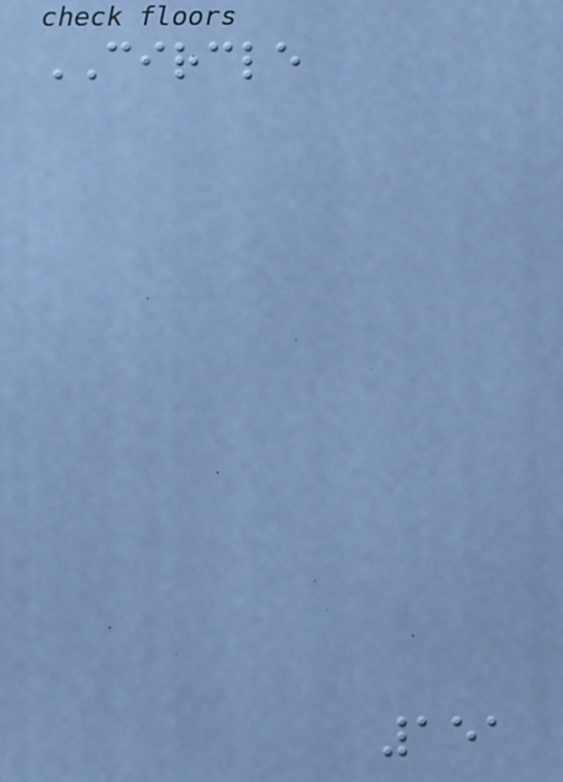CIRCLE
151
